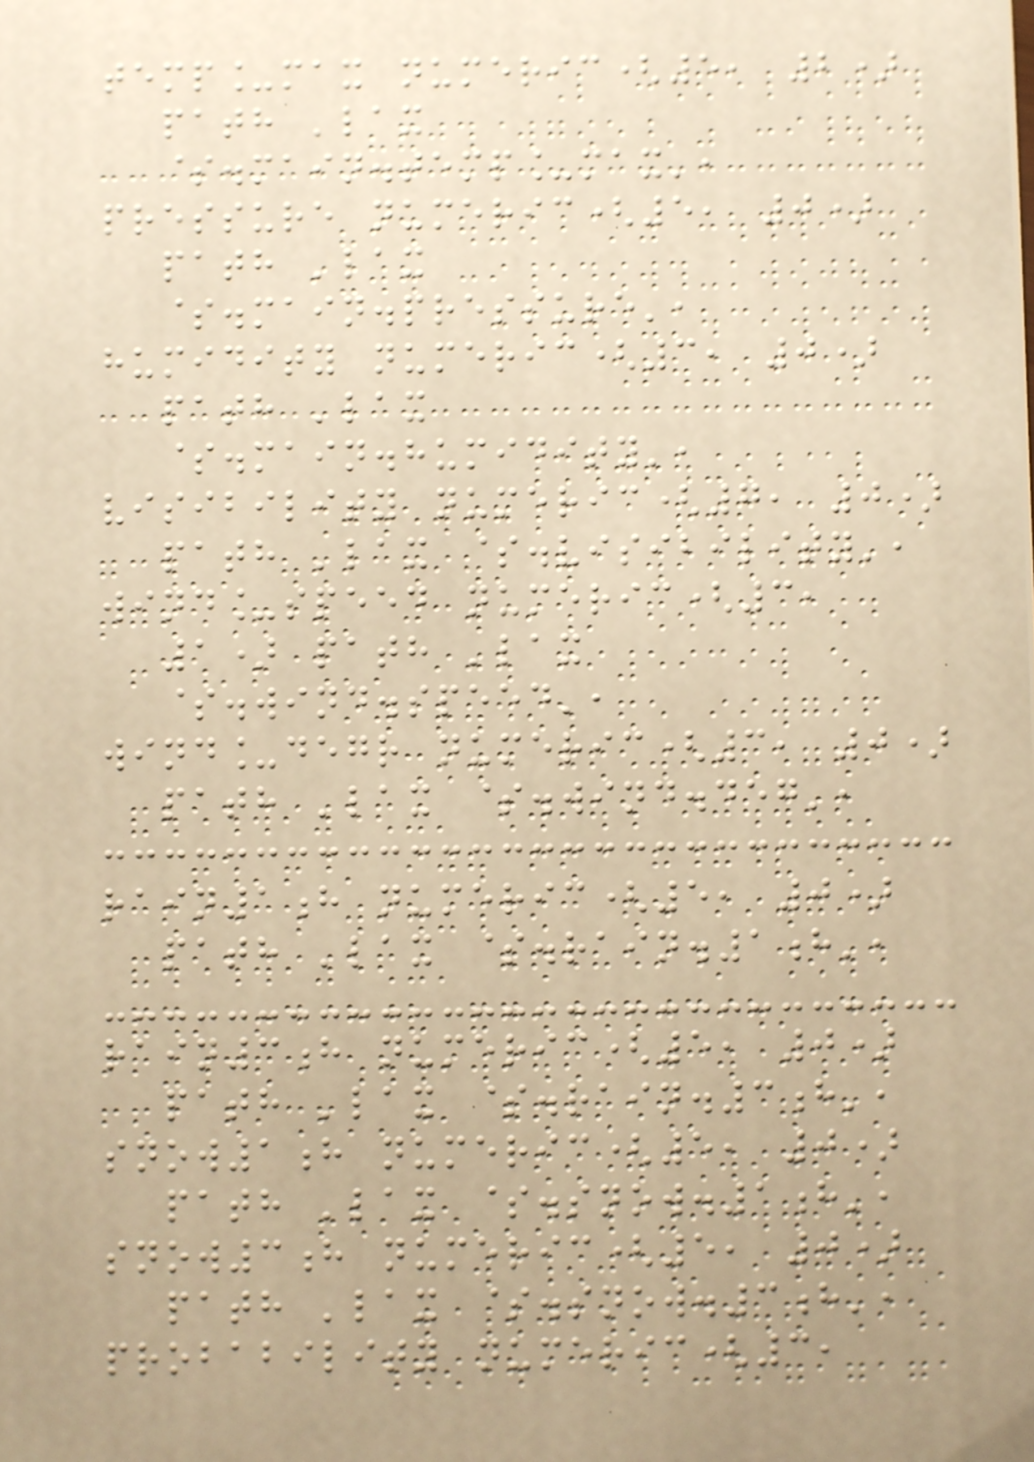temp_max numeric(5, 2)
path 'lax
$.main.temp_max',
pressure numeric(5, 0)
path 'lax
$.main.pressure',
humidity numeric(3, 0)
path 'lax
$.main.humidity',
visibility numeric(7, 0)
path 'lax $.visibility',
wind_speed numeric(3,
1) path 'lax
$.wind.speed',
wind_degr numeric(3, 0)
path 'lax $.wind.deg',
rain1h numeric(5, 0)
path 'lax $.rain.1h',
rain3h numeric(5, 0)
path 'lax $.rain.3h',
snow1h numeric(5, 0)
path 'lax $.snow.1h',
snow3h numeric(5, 0)
path 'lax $.snow.3h',
probability numeric(3,
